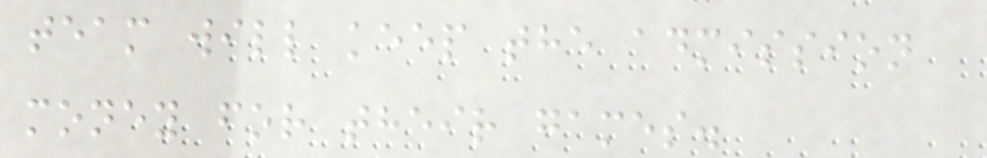team will keep the admission
money for their games.
